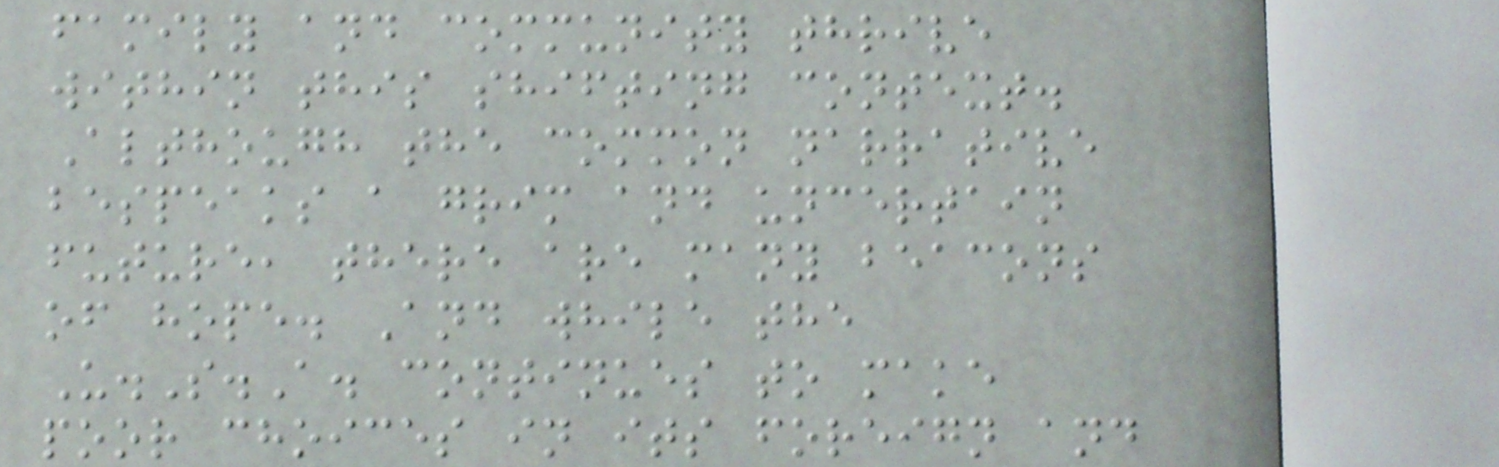family and community thrive
within this shifting context.
Although the common narrative
bespeaks a grim and uncertain
future, there are many beacons
of hope. And while the
U.S.A. continues to make
poor choices in its foreign and
